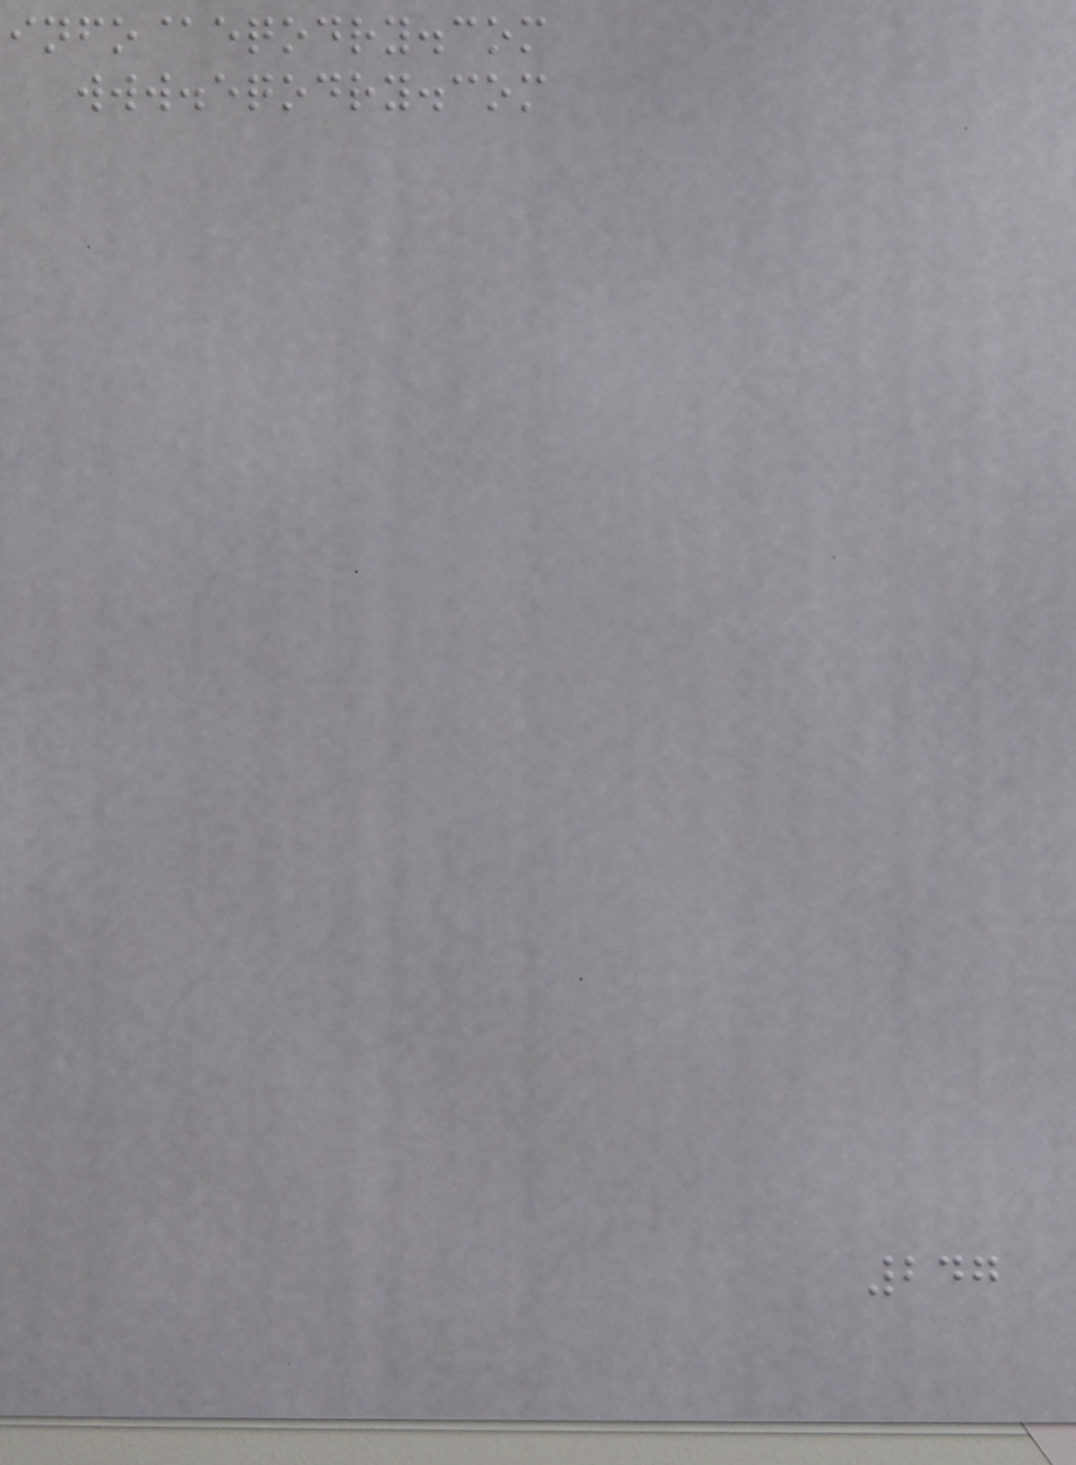info@eqodry.com
www.eqodry.com
247
